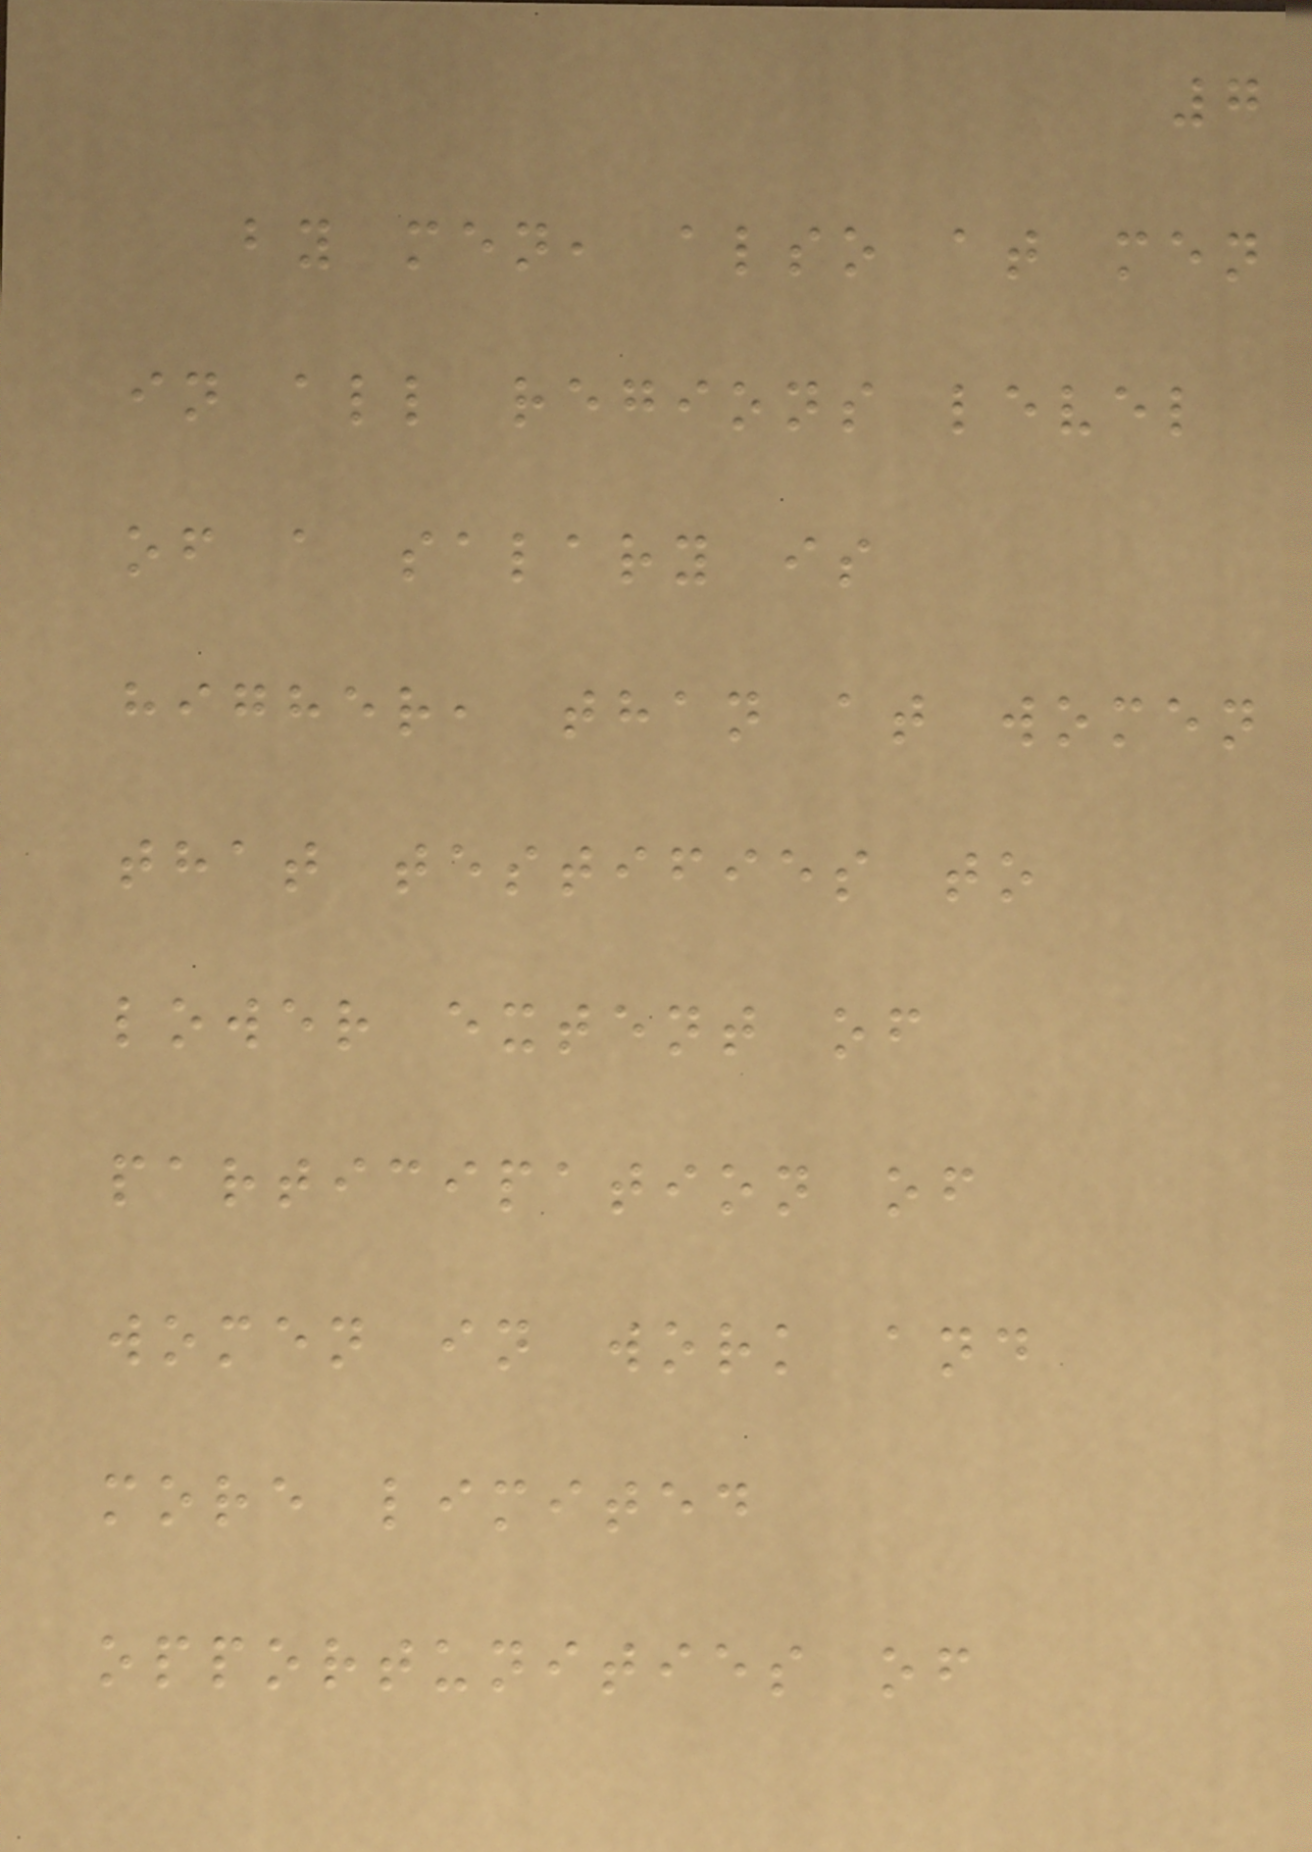7
by men, also at men
in all regions level
of a salary is
higher, than at women
that testifies to
lower extent of
participation of
women in work and
more limited
opportunities of
